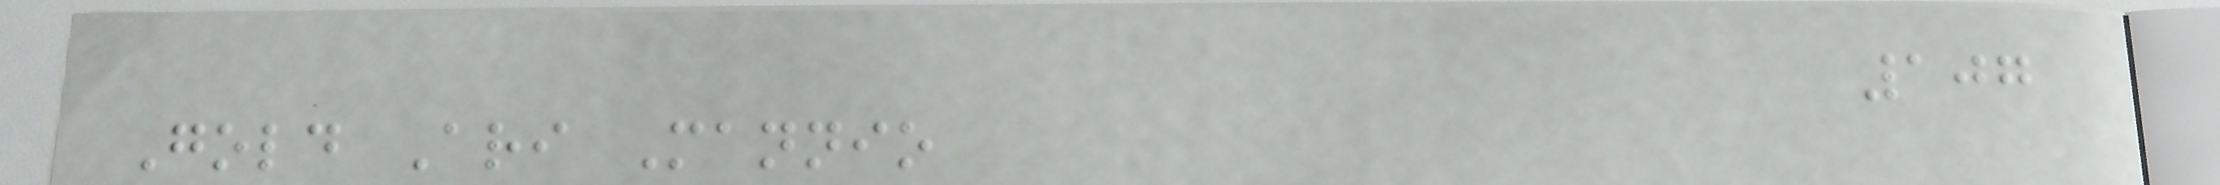107
Gold Ari Mannio
